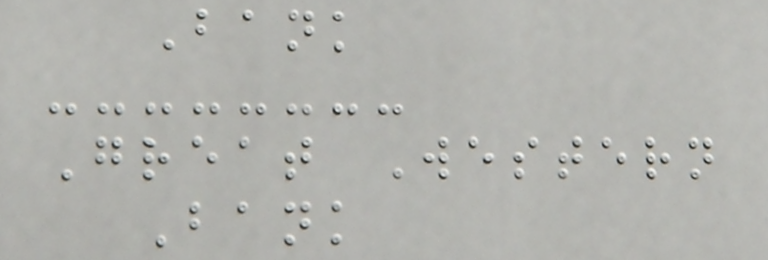Bank
Great Western
Bank
